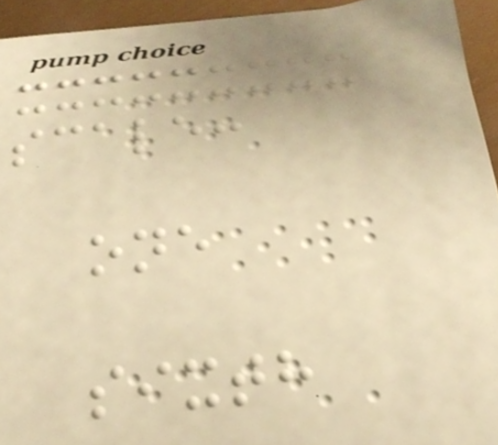scale:
one
sixth
